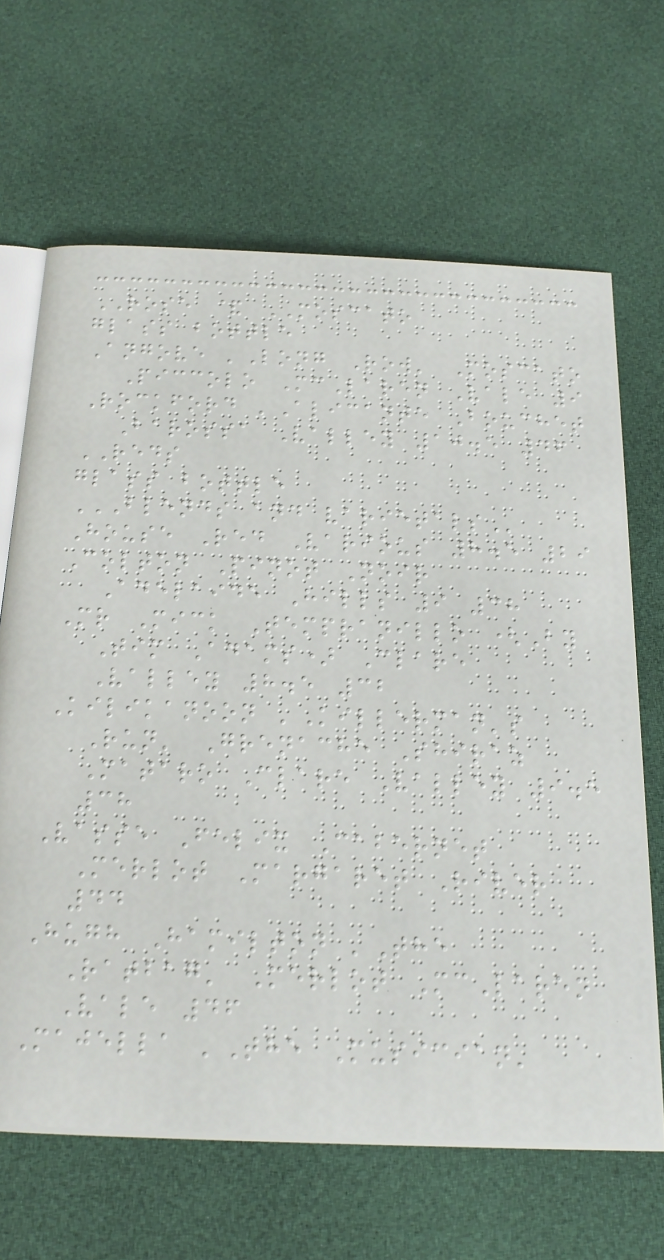ROSE & MOSCATO
glass bottle
Angove 'Long Row' Moscato
Piccolo McLaren Vale 9
Rockford 'Alicante Bouchet
Barossa Valley 10.5 46
REDS
glass bottle
BLENDS AND VARIETALS
House Red Various 8.5 29
Colton Pinot Noir
Adelaide Hills 9 38
Mr Mick Tempranillo (By
Tim Adams) Clare
Valley 8.5 32
Kilikanoon 'Killerman's
Run' Grenache Shiraz
Mataro Clare Valley 9.5
38
Vasse Felix Cabernet
Merlot Margaret River
44
Hugh Hamilton 'The
Ratbag' Merlot McLaren
Vale 46
Majella 'The Musician'
